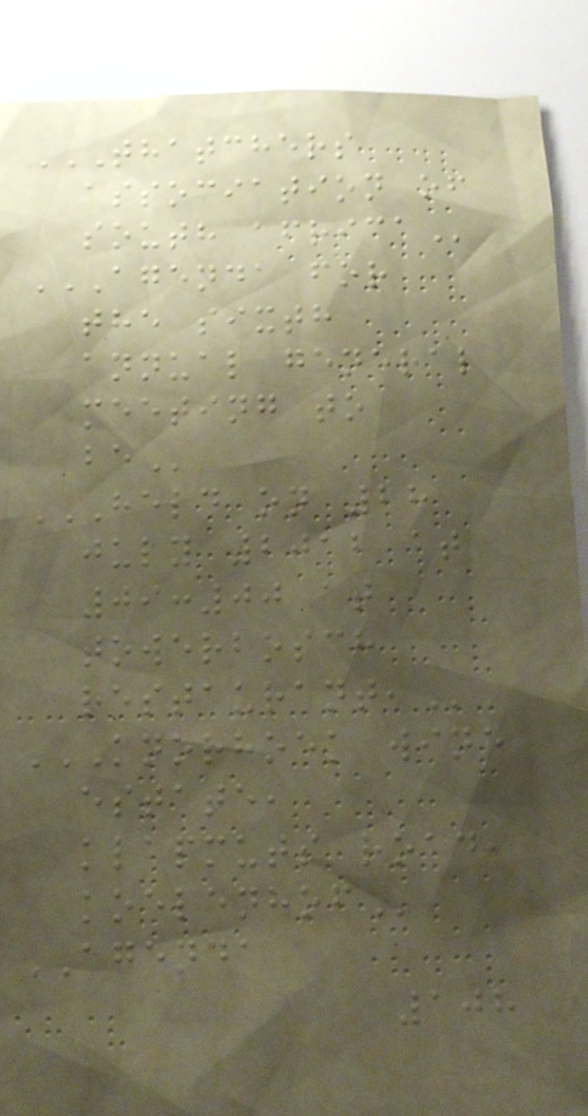THATCHERS
ASSOCIATION OF
SOUTH AFRICA
AGENDA FOR
THE SIXTH
ANNUAL GENERAL
MEETING TO
BE
HELD ON 28
JULY 2012 AT
09:00 AT
TOWERBOSCH
RESTAURANT,
KNORHOEK WINE
ESTATE,
KLAPMUTS ROAD,
KOELENHOF
AGENDA
108
